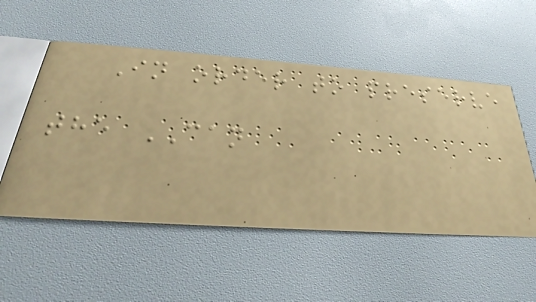In order to preserve
the CAN
